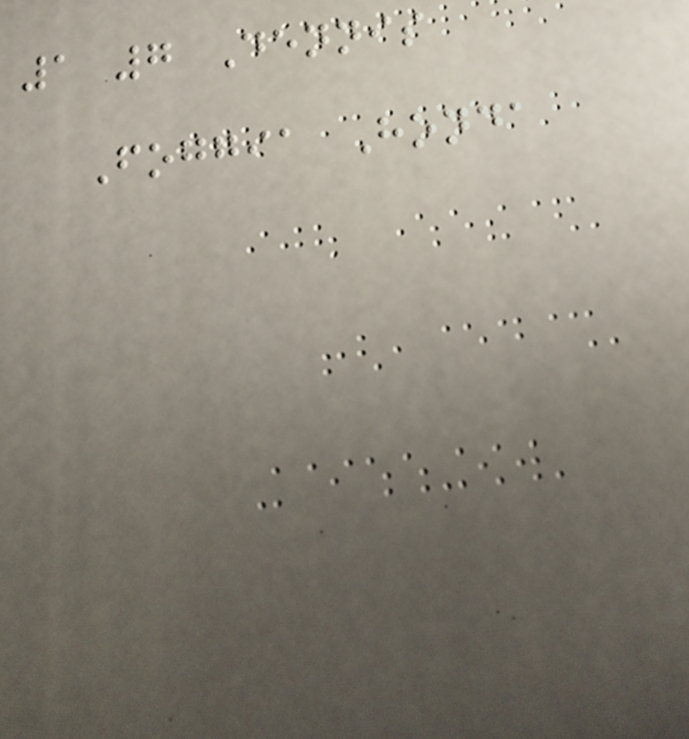1 7 Dennis
Foggia Honda
